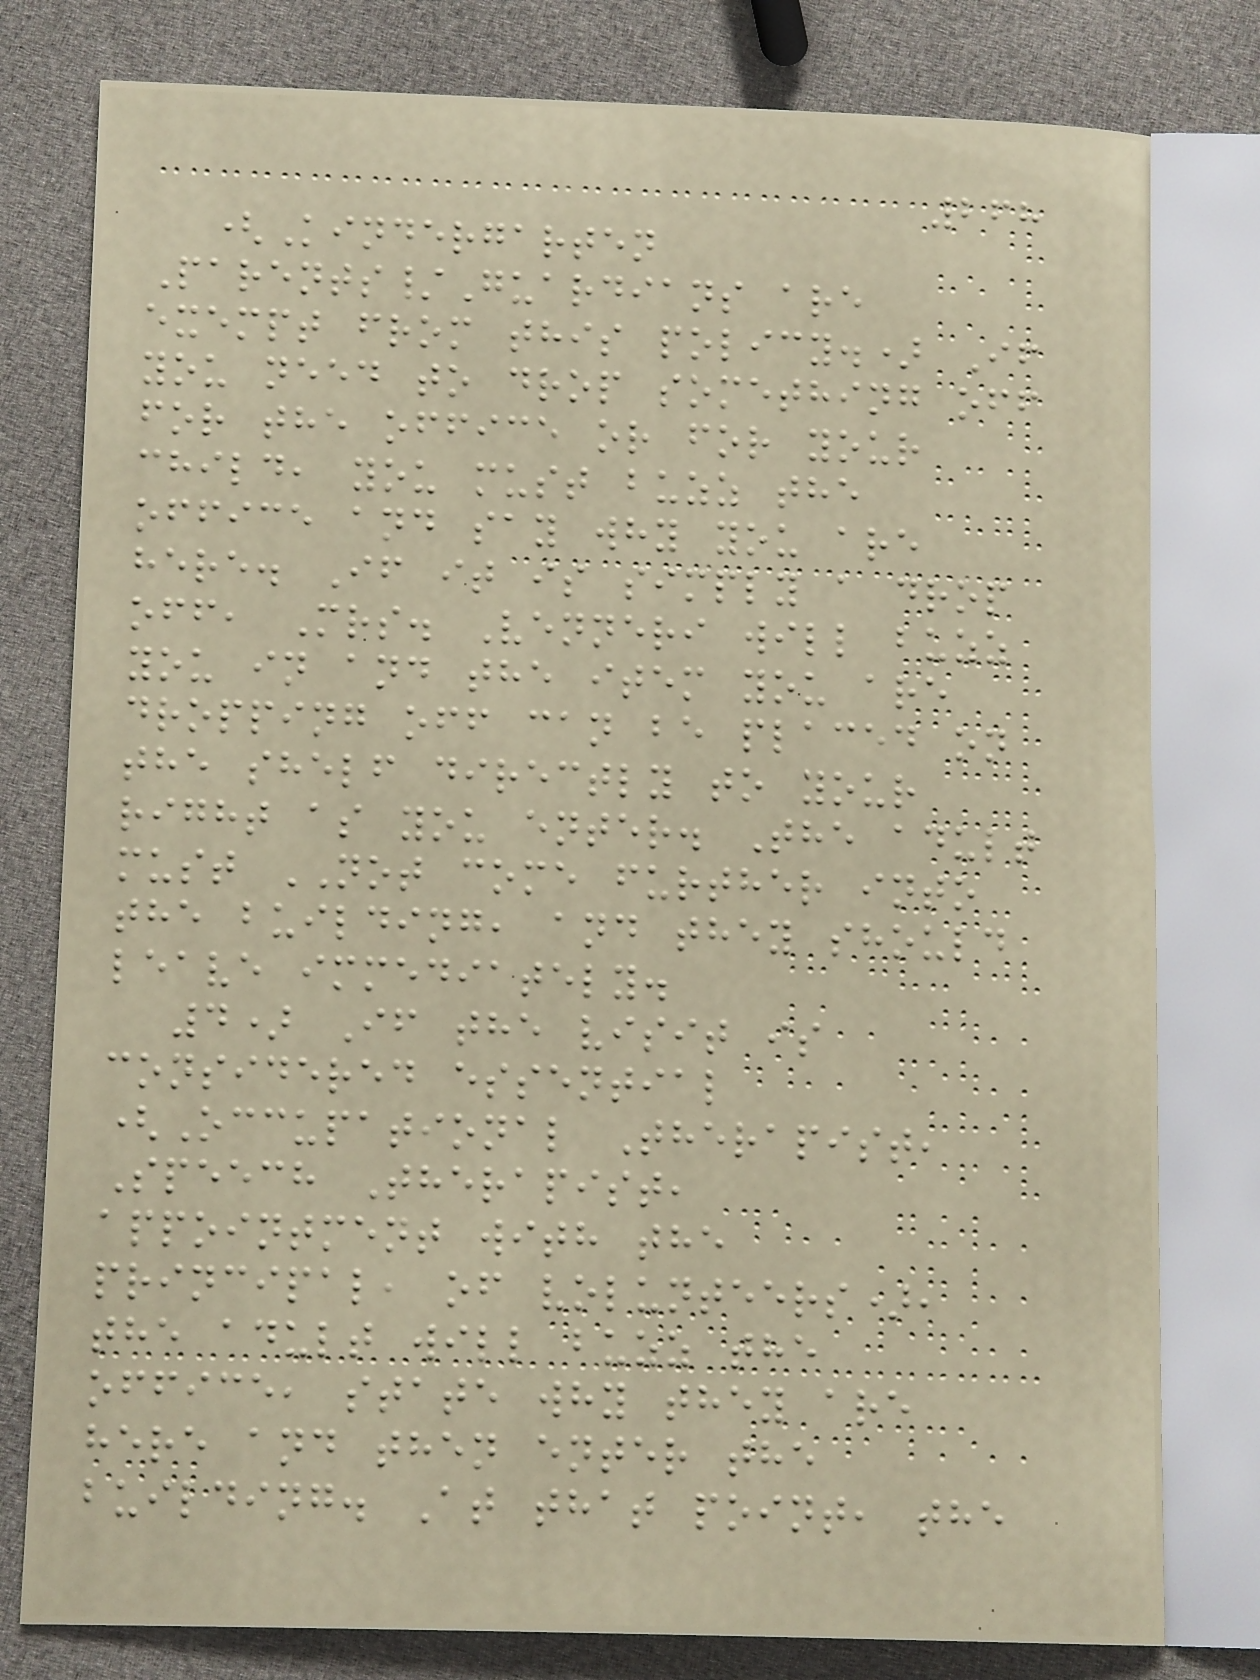268
(Kindergarten
Parents/Guardians are
exempt from this policy.) If
you need to drop something off
for the office or for your
child, you must buzz the
office and say why you are
here. If it is simply a drop
off, Mrs. Venneri will buzz
you in and the item you are
dropping off can be placed on
the shelf directly to your
right as you enter. The adult
must NOT come further into
the building, and they should
leave immediately.
4) If the visit is
considered essential
(Occupational Therapist,
Speech Therapist,
appointment with the
principal, of volunteers),
the adult will buzz the
office, state why they are
here and then enter the
building. At that point, the
